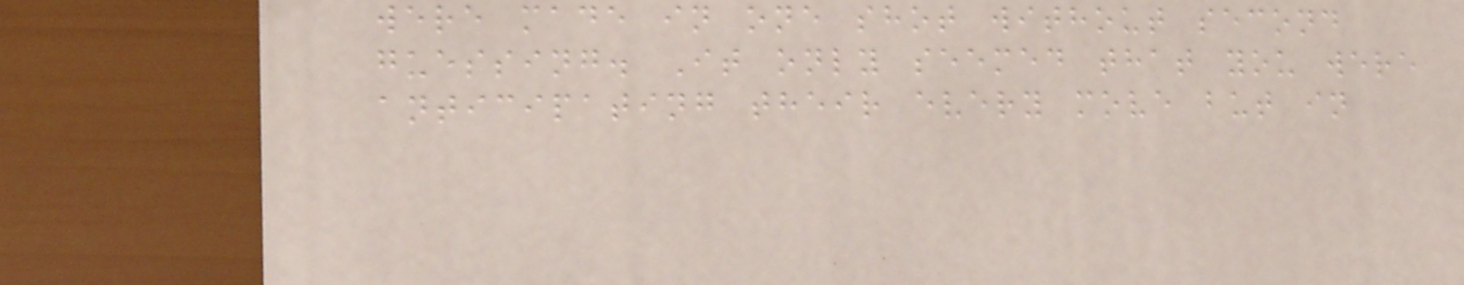were made in one shot without second
guessing. It only seemed that you were
anticipating their every move but in
